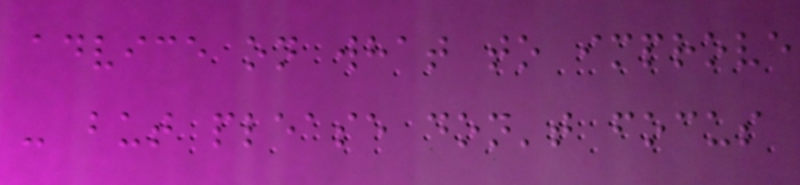advice on what to improve
- but please don't focus
